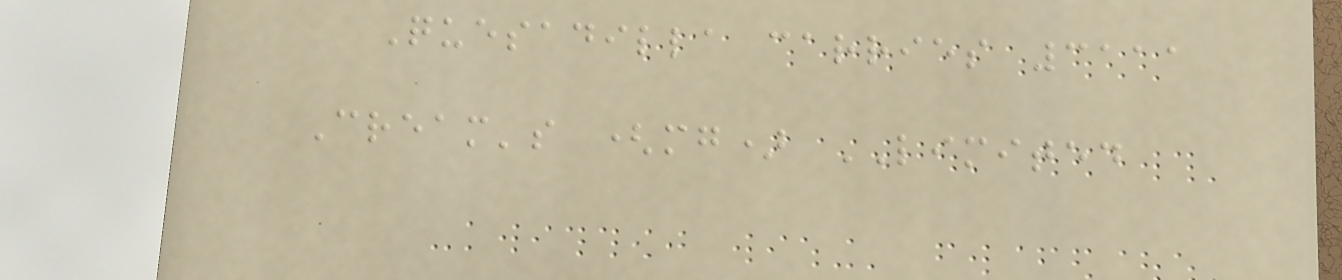Quesadilla carries 3111
Cream's (mg) LIMITED
